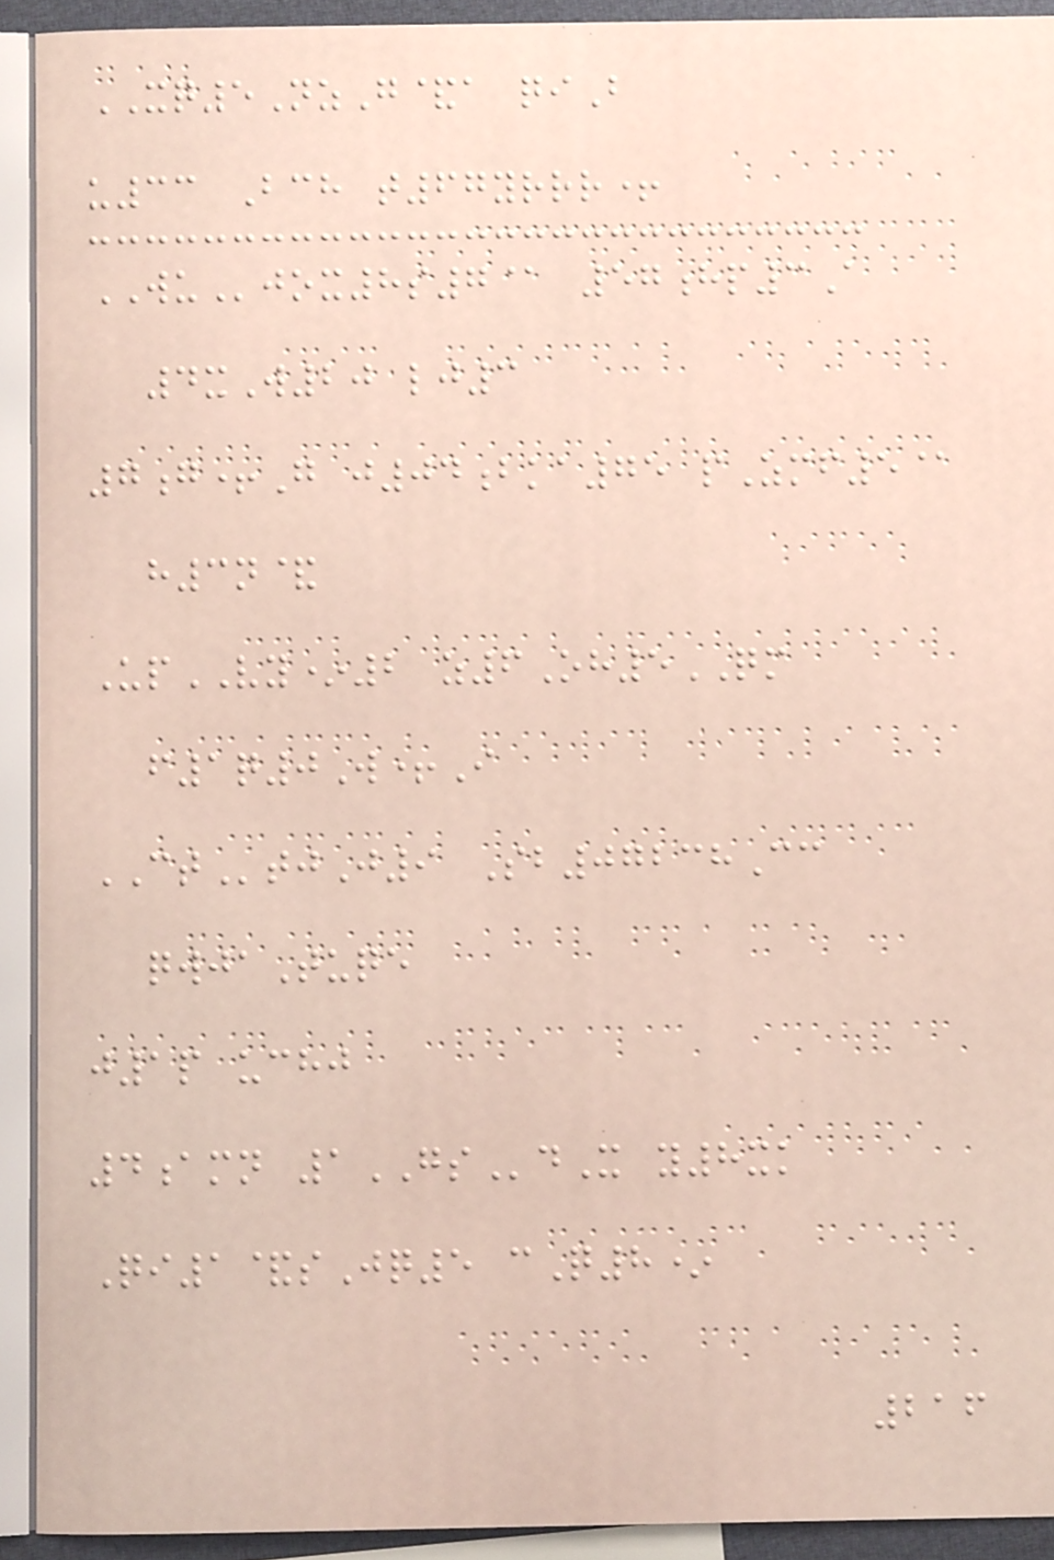XQ5NzG&a qiB
u33 Bch t67yrrr+
WUjox8s7@ 57hp3A
4xW20 lj3
7g+G j04bka75 pZmf5@
h3n&
UpVY*2 z6Oh5QM
f1q0W+I
CTtjJ9 Sb07238Cc
qwjaTuqe
j1p uchj
4amn 1GSdX y8xk
Qi1&sJq5 cQ8*
216
